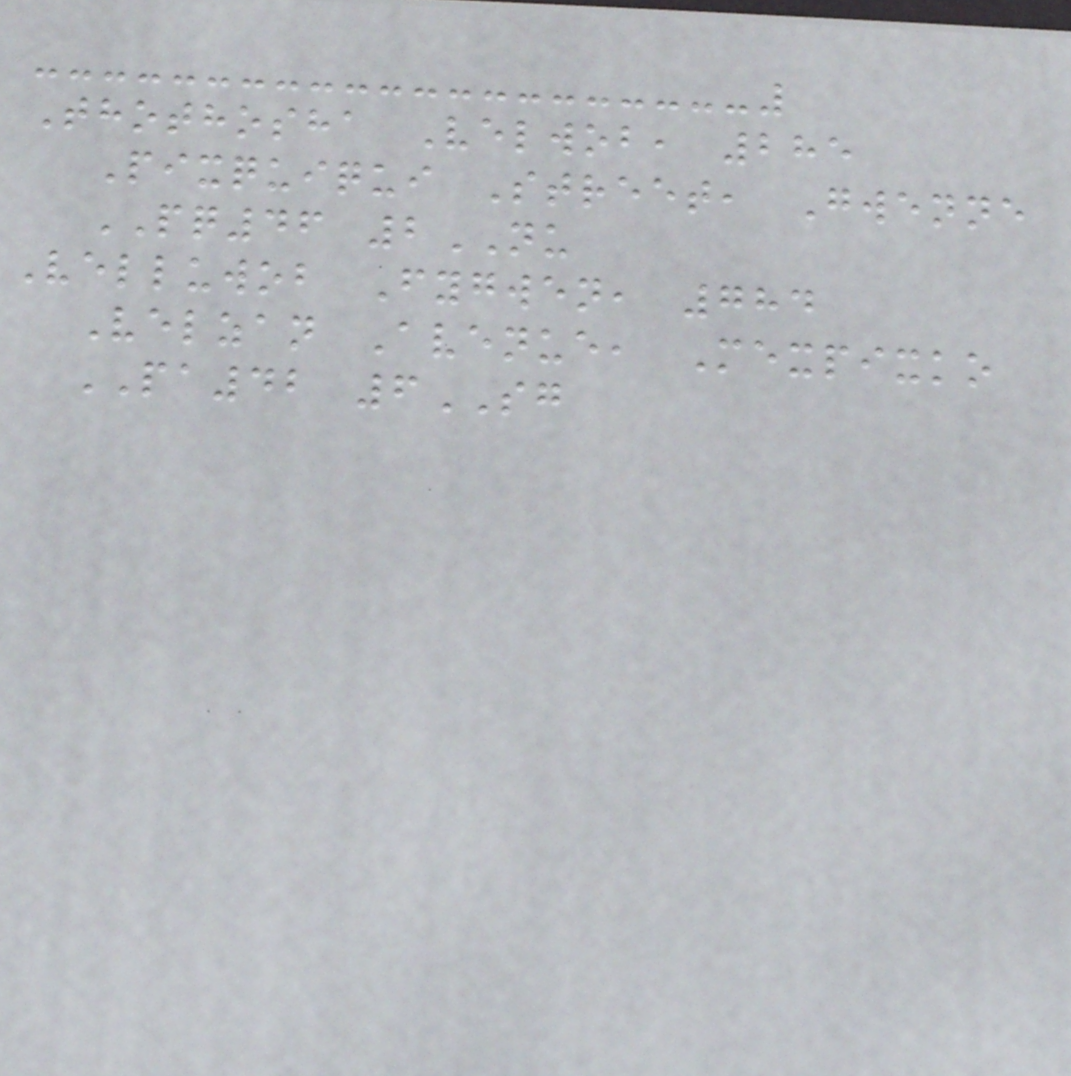Thothosha Velwob, 285
Pixquiqui Street, Gwenne
PQ46 2NU
Velluwob Fygwen, 784
Velzan Avenue, Mexpixko
PA42 6SG
